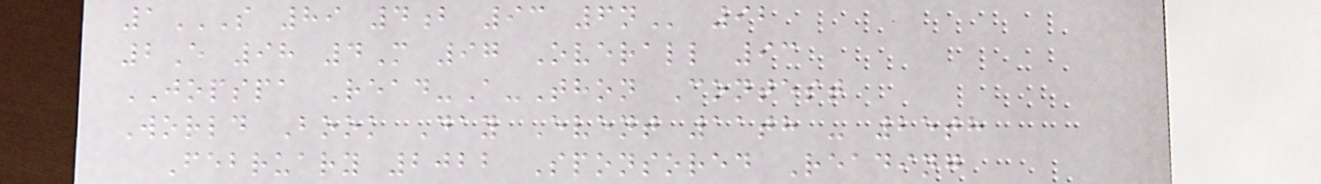1S 89 4B 93 6N 92
2E 98 4M 97 Overall 93
JOPSPA Read-A-Thon Contest
World Book Day Event 11th - 25th
February 2022 Sponsored Reading
